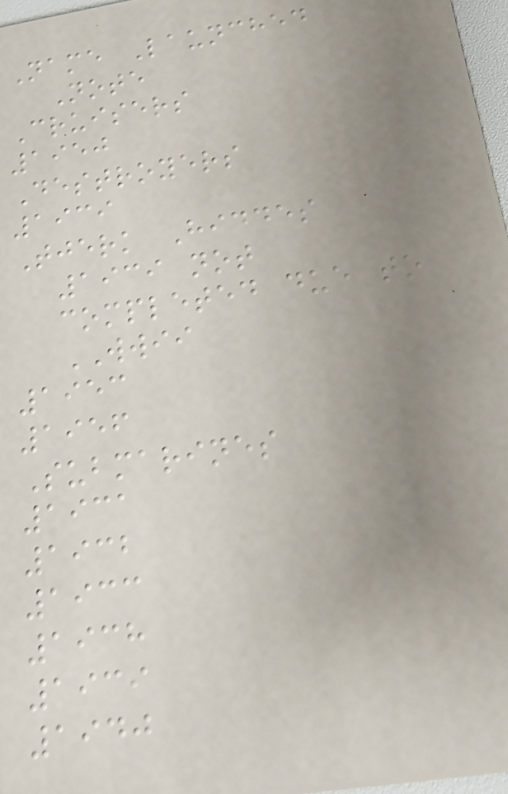Name Launched
Note
Cruisers
1950
Destroyers
1939
Tjerk Hiddes
1939 not
completed due to
WWII
1953
1956
Submarines
1931
1932
1933
1938
1939
1940
